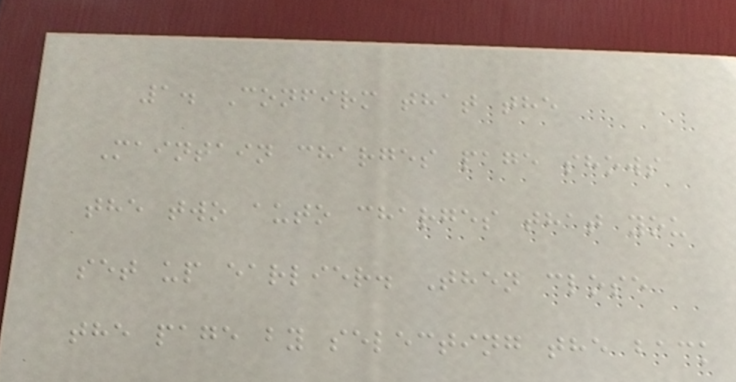1. Confirm that the
Maintain charges page shows
the two auto charges that you
set up earlier. Then close
the page by selecting the back
